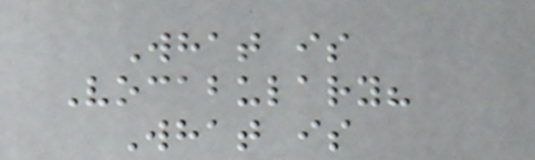What is
Vocabulary?
What is
